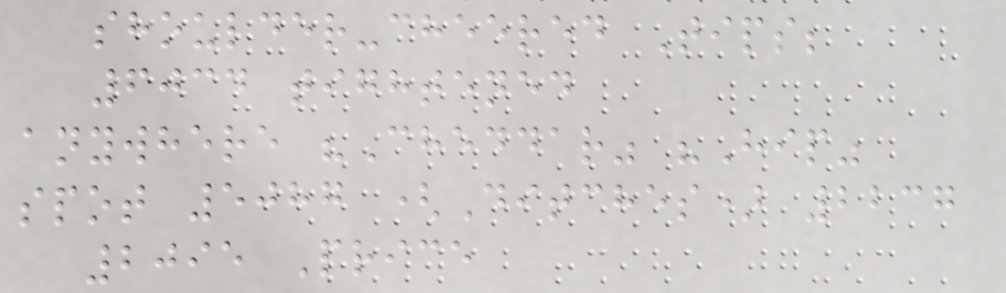shoulder-cheered Tips;
6034 tightened
anywhere "Cheddar" "Hip"
spot 5087 (Ditches) 2237
2095 Price
